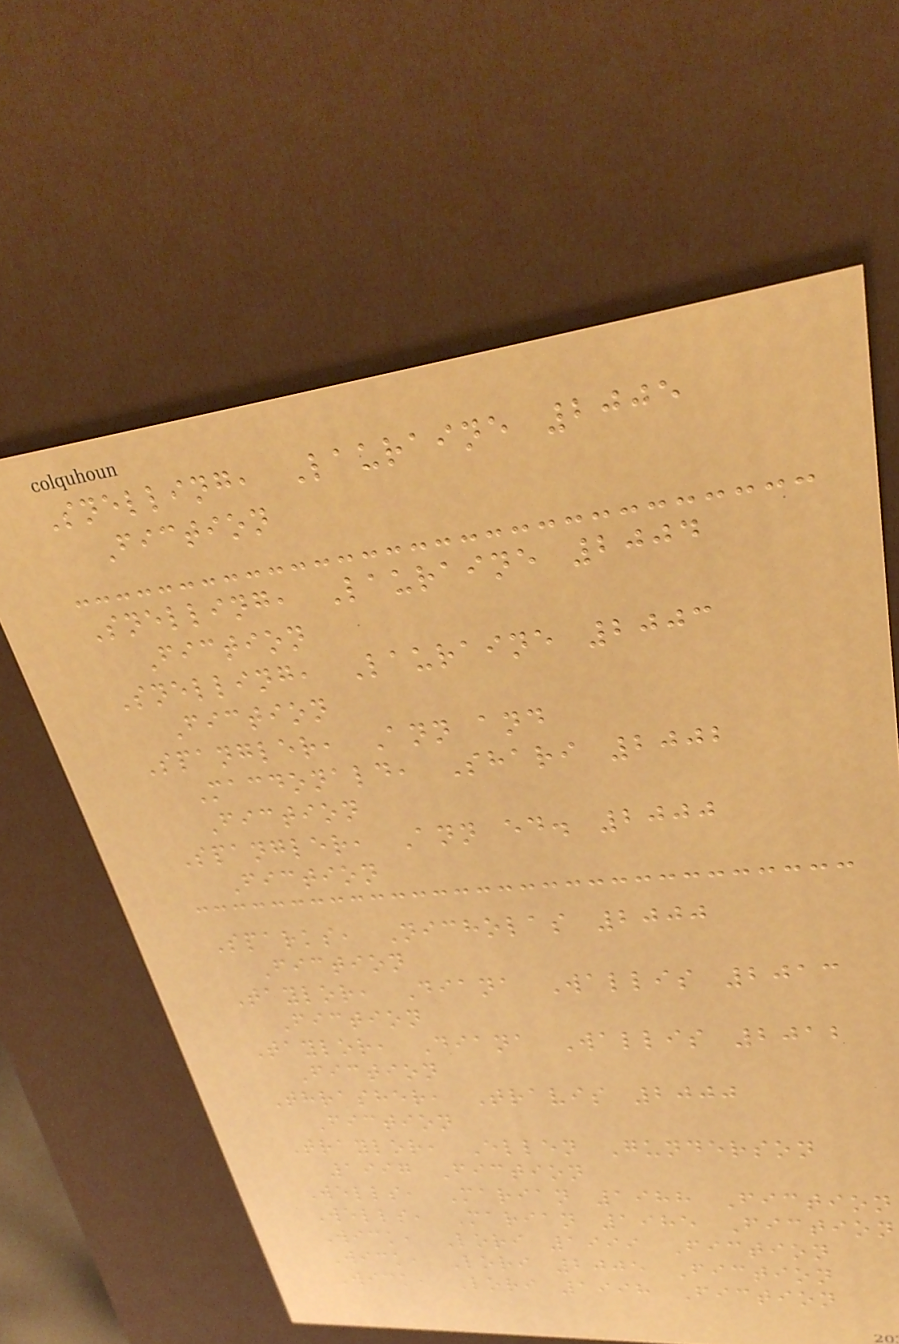Snelling, Lauraine 2005
Fiction
Snelling, Lauraine 2004
Fiction
Snelling, Lauraine 2003
Fiction
Spangler, Ann and
Macdonald, Shari 2002
Fiction
Spangler, Ann ed. 2000
Fiction
Sparks, Nicholas 2000
Fiction
Taylor, Diana Wallis 2013
Fiction
Taylor, Diana Wallis 2012
Fiction
Thrasher, Travis 2000
Fiction
Traylor, Ellen Gunderson
1997 Fiction
Wells, Marian 1988 Fiction
Wells, Marian 1985 Fiction
Wick, Lori 1999 Fiction
Wick, Lori 2005 Fiction
Wick, Lori 1998 Fiction
